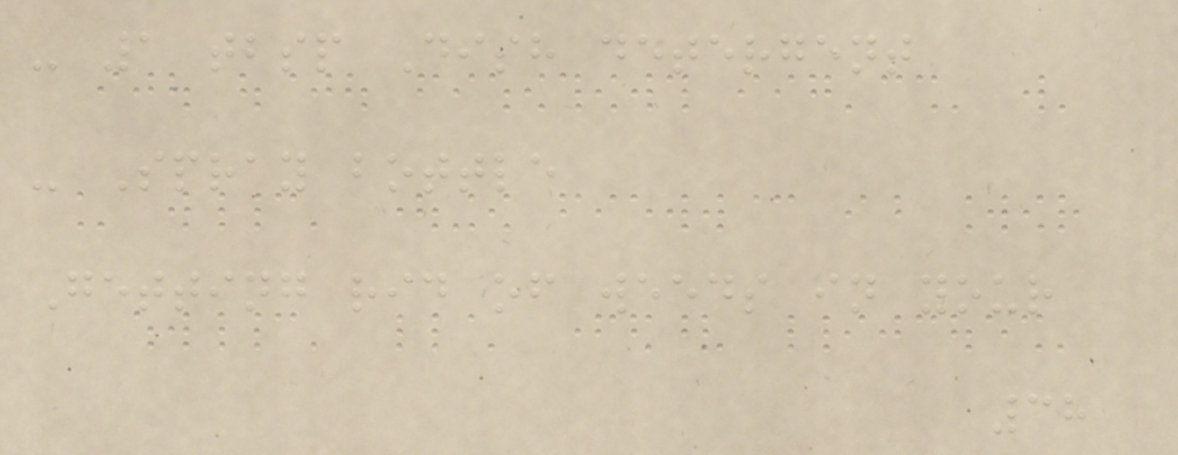- 1 tbsp Dish detergent
- Spray bottle
Getting rid of weeds in your
38
